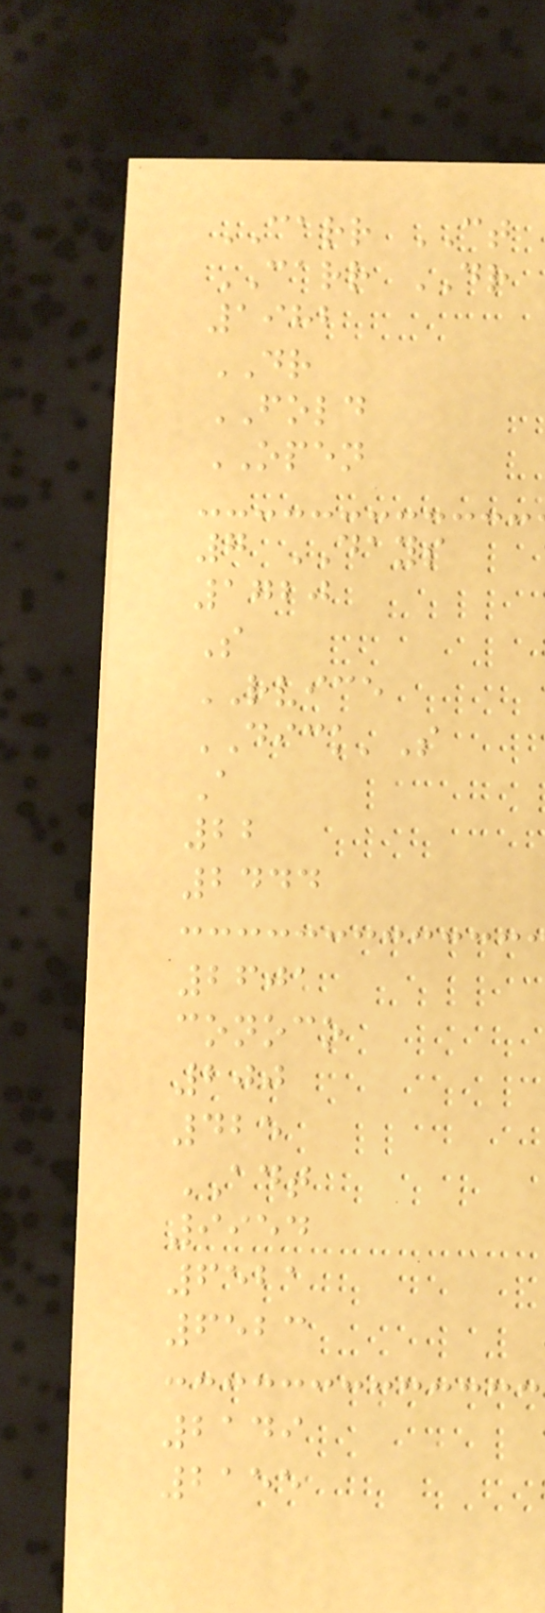CARR CT
CARR DR
1982
DR
FOLD
OPEN
7 DAYS
1720
S
RVICE
DICK'S
A
22
2444
2601
conoco
200
425
ADT
9954
6521
6523
2149
2155
